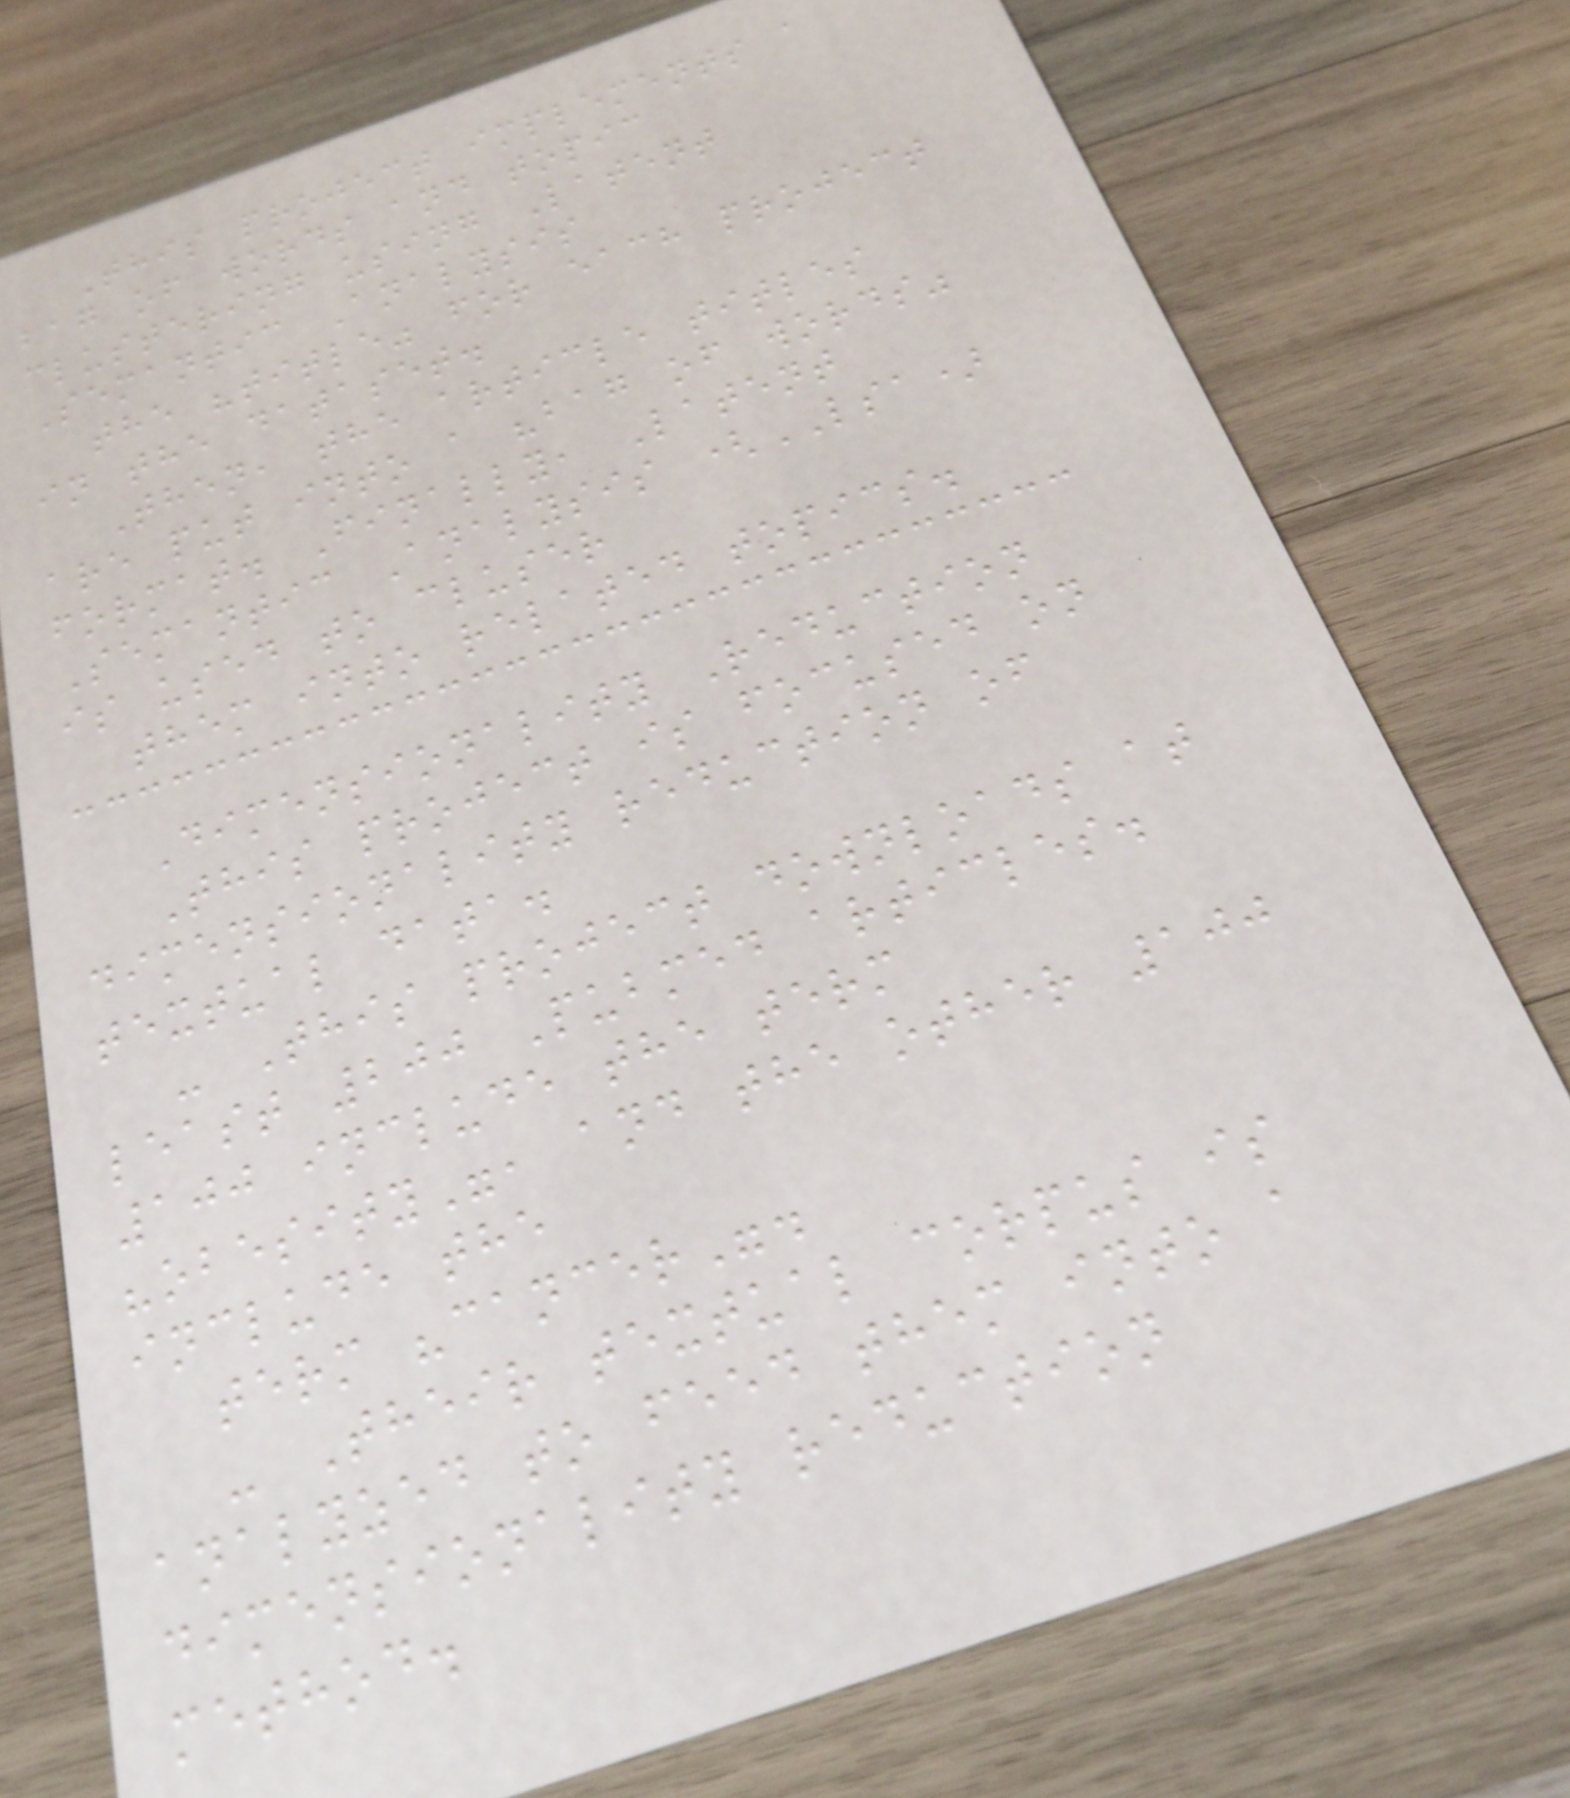This project implements a
bag of words and topic
clustering using Latent
Semantic Analysis
the "title" for each project
in the dataset.
Then, the article titles
are put into a "bag of words"
format. Finally, Latent
Semantic Analysis (LSA)
is used to cluser
them into related topics.
Dimensionality Reduction
This project is focused on
dimensionality reduction of
textual data.
- This project downloads at
least 200 Pubmed articles.
100 include the term
"obesity", and the other 100
include the
term "cancer".
- Their textual corpus is
analyzed to feed them into a
dimensionality reduction
method.
